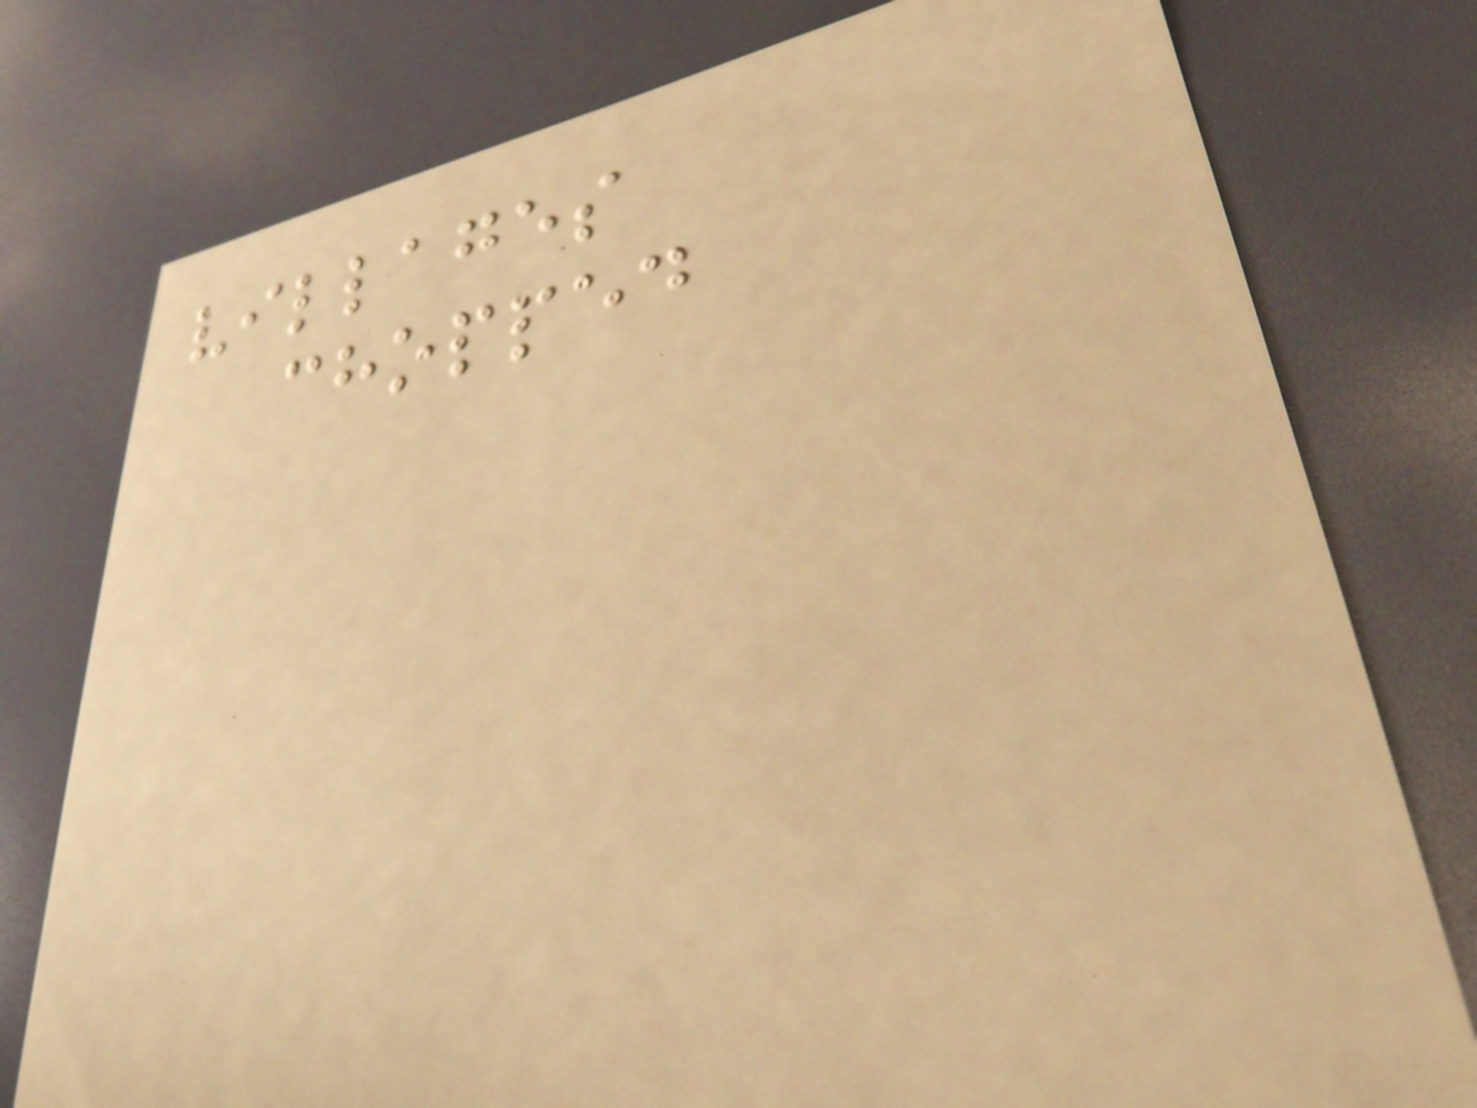villages
chopped
